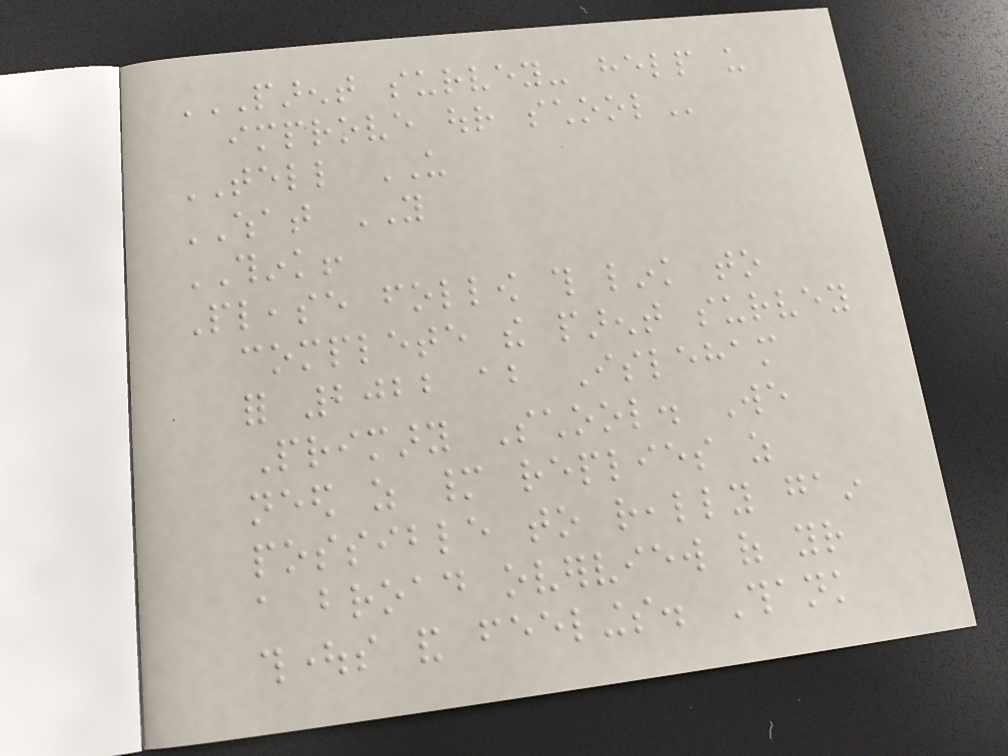PARENT SURVEY- HELP US
IMPROVE OUR SCHOOL
TELL US
WHAT YOU
THINK!
Please follow this link to
complete the parent survey
for 2022 about Isleham
Primary School. We
need as many replies as
possible to really gain
a broad overview of your
thoughts and feelings. Thank
